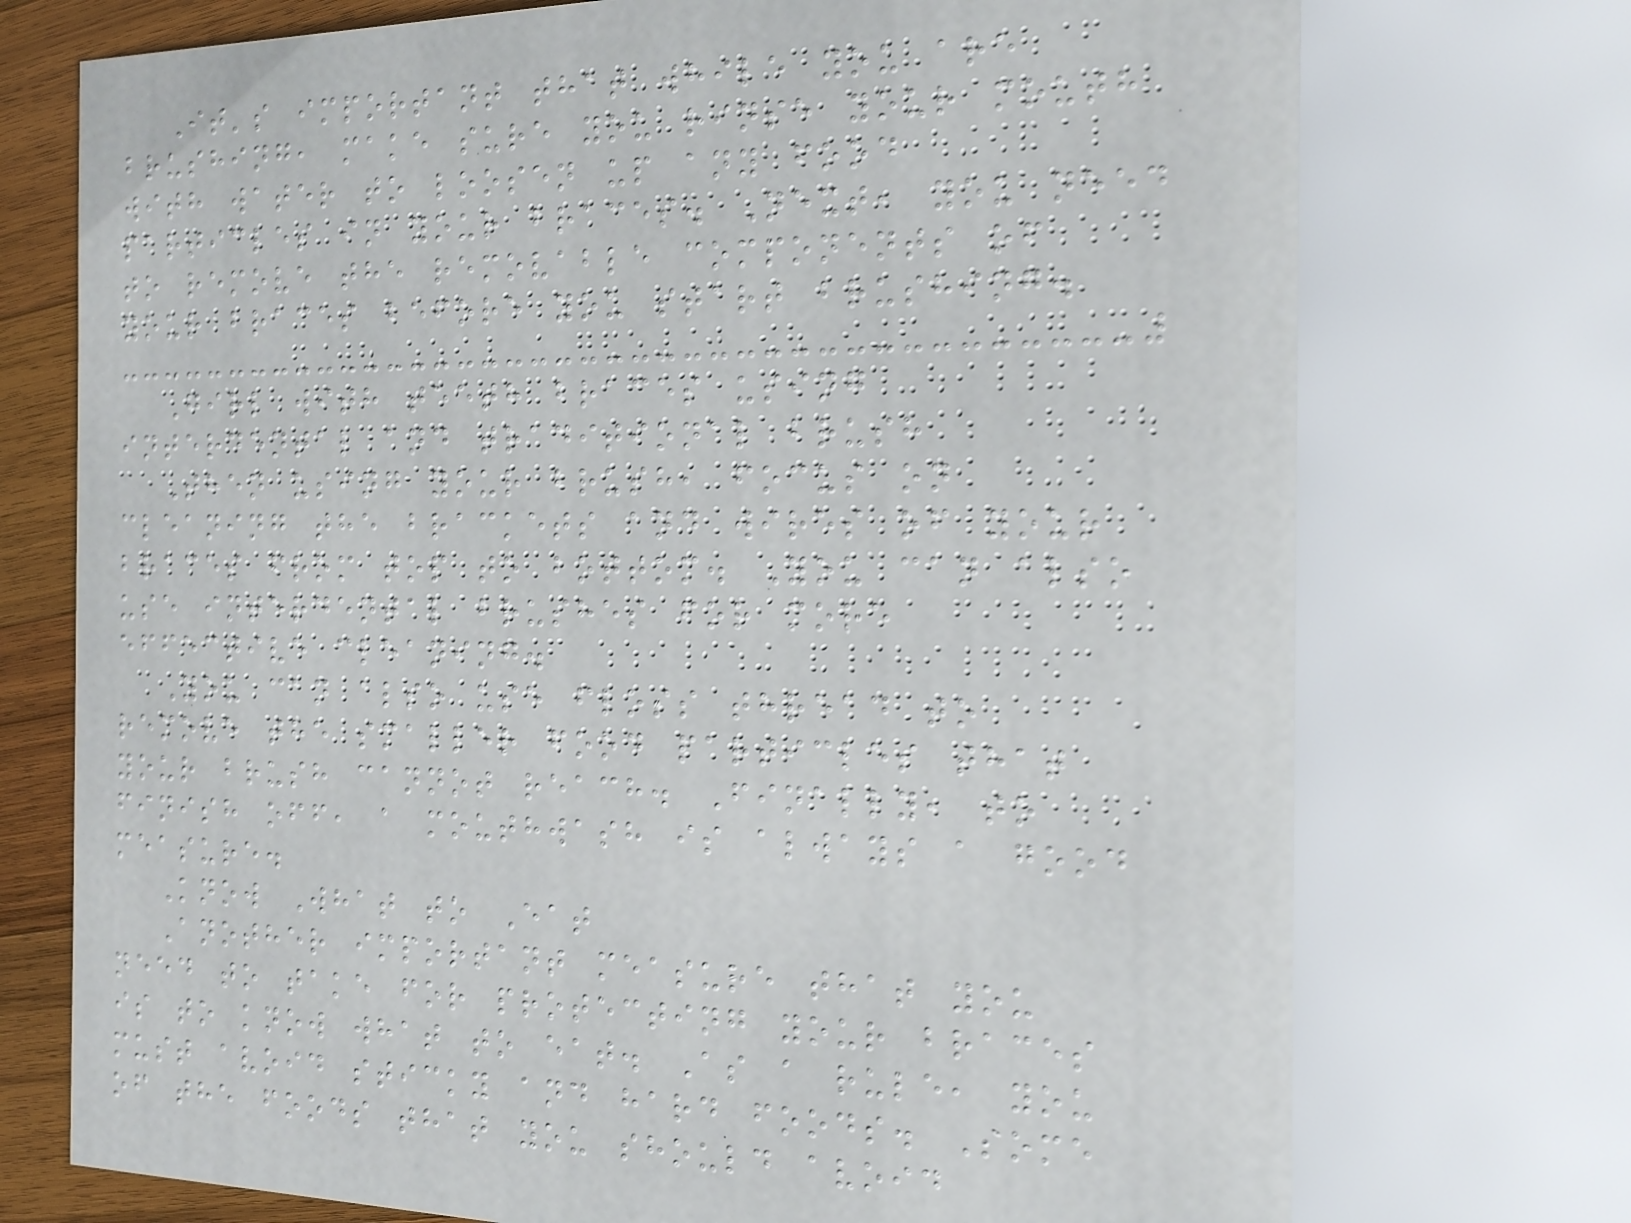It's important that while you are
brushing, make sure you rinse your mouth
with water to loosen up any food
particles in your braces. Next, you need
to remove the removable components of
your braces before you start brushing.
Girl with teeth braces using
interdental and traditional brush
Then using your brush, focus on
cleaning the brackets and wires of your
braces from top to bottom. You can also
use interdental brushes for more
effective cleaning.
You can also use floss thread to
remove the smaller food particles that
your brush cannot reach. Finally, to
finish off, a mouthwash is always a good
measure.
Know What to Eat
Another important measure that you
need to take for protecting your braces
is to know what to eat. As a rule, you
must avoid sticky and hard foods. Some
of the foods that you should avoid
